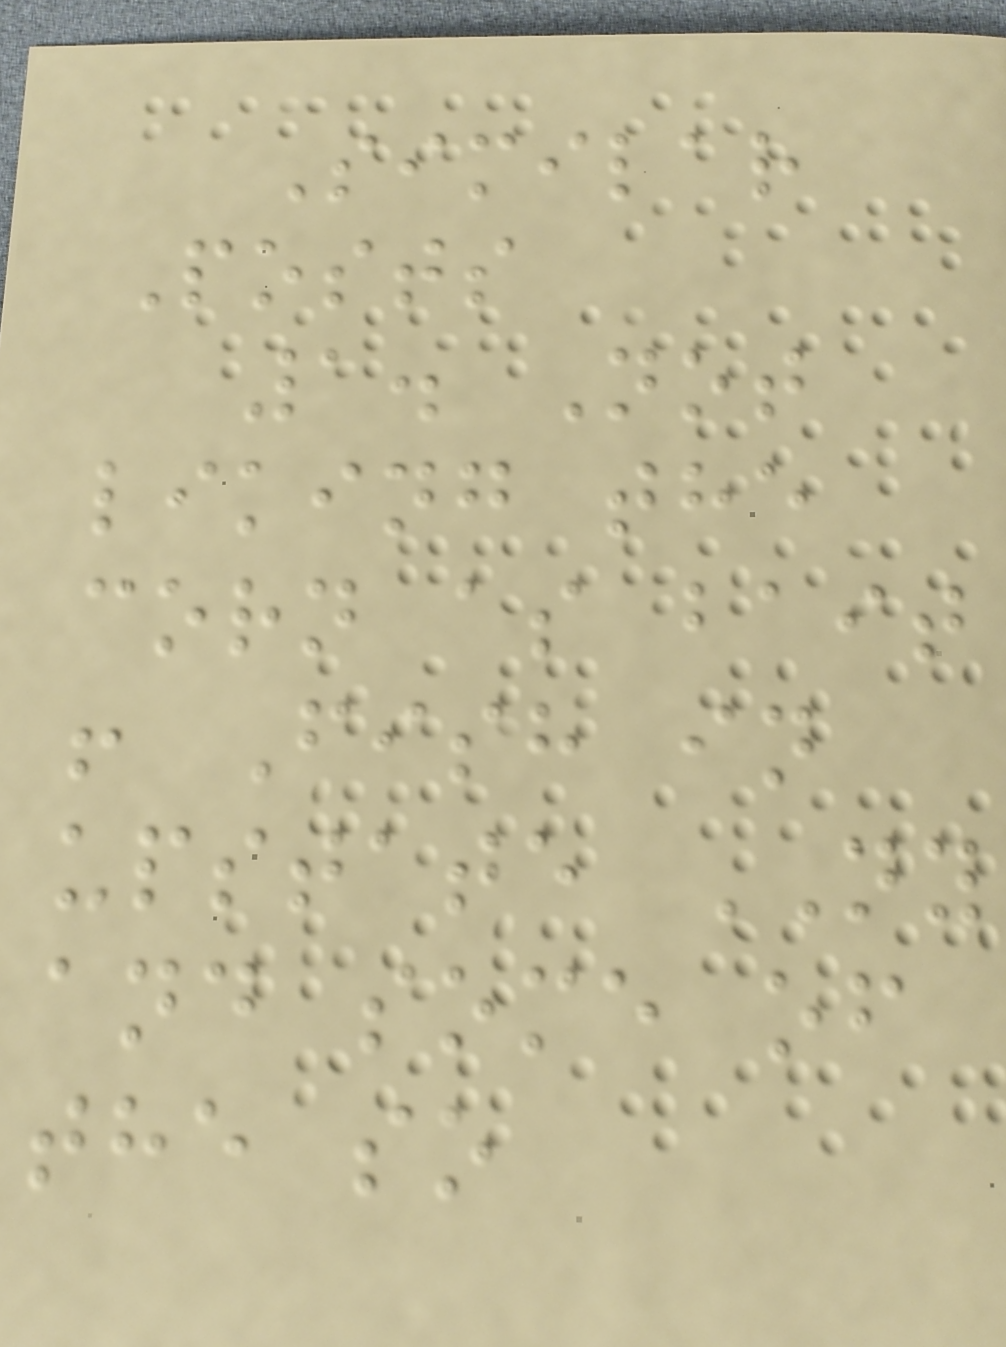Similar
Posts
1. Not
liking the
corn as bait
! Fish in
upstate NY
and some of
the so
